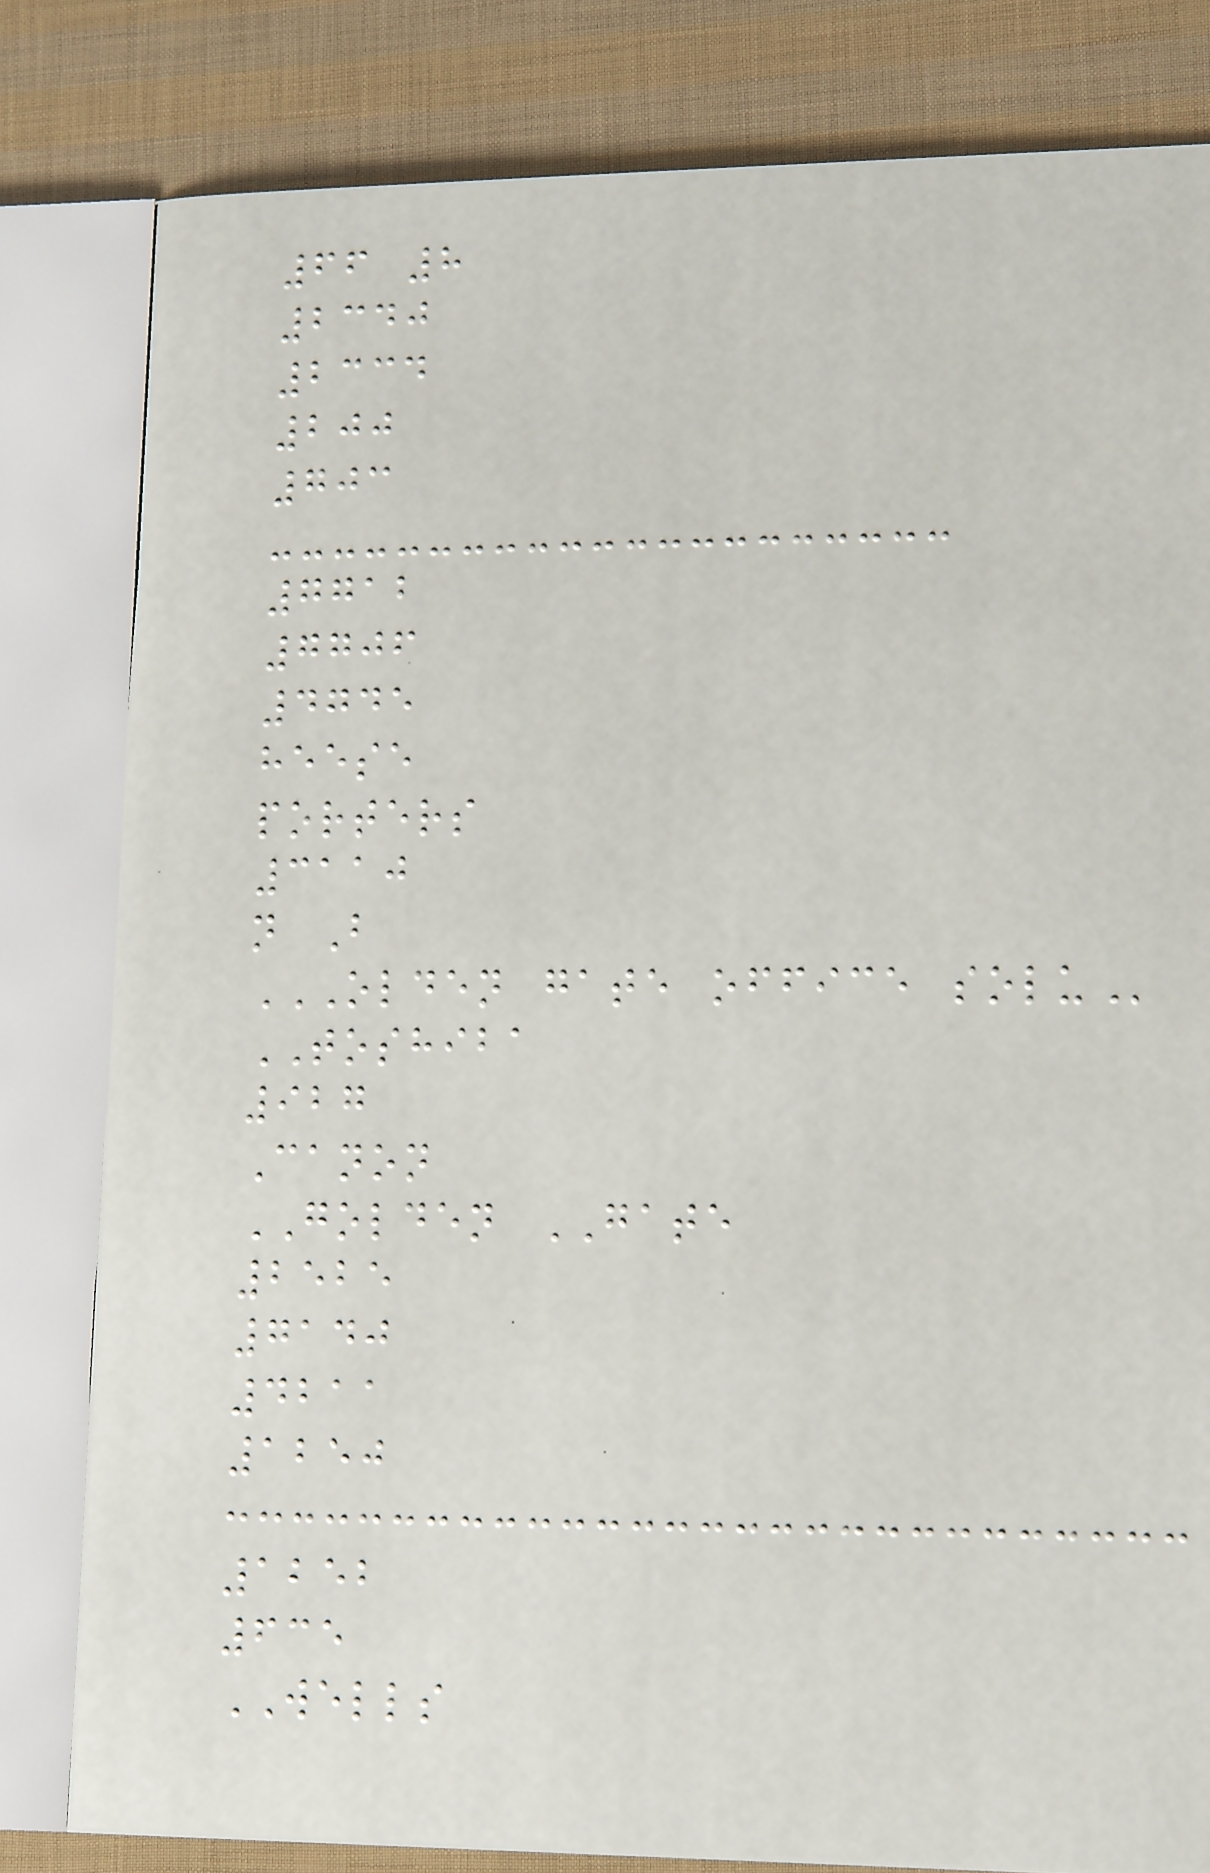66 8
2340
2334
200
703
7712
7706
4745
heese
porters
3110
n B
OLDEN GATE OFFICE SOLU
TOSHIBA
927
Canon
GOLDEN GATE
2525
7140
4211
1250
1252
635
WELLS
